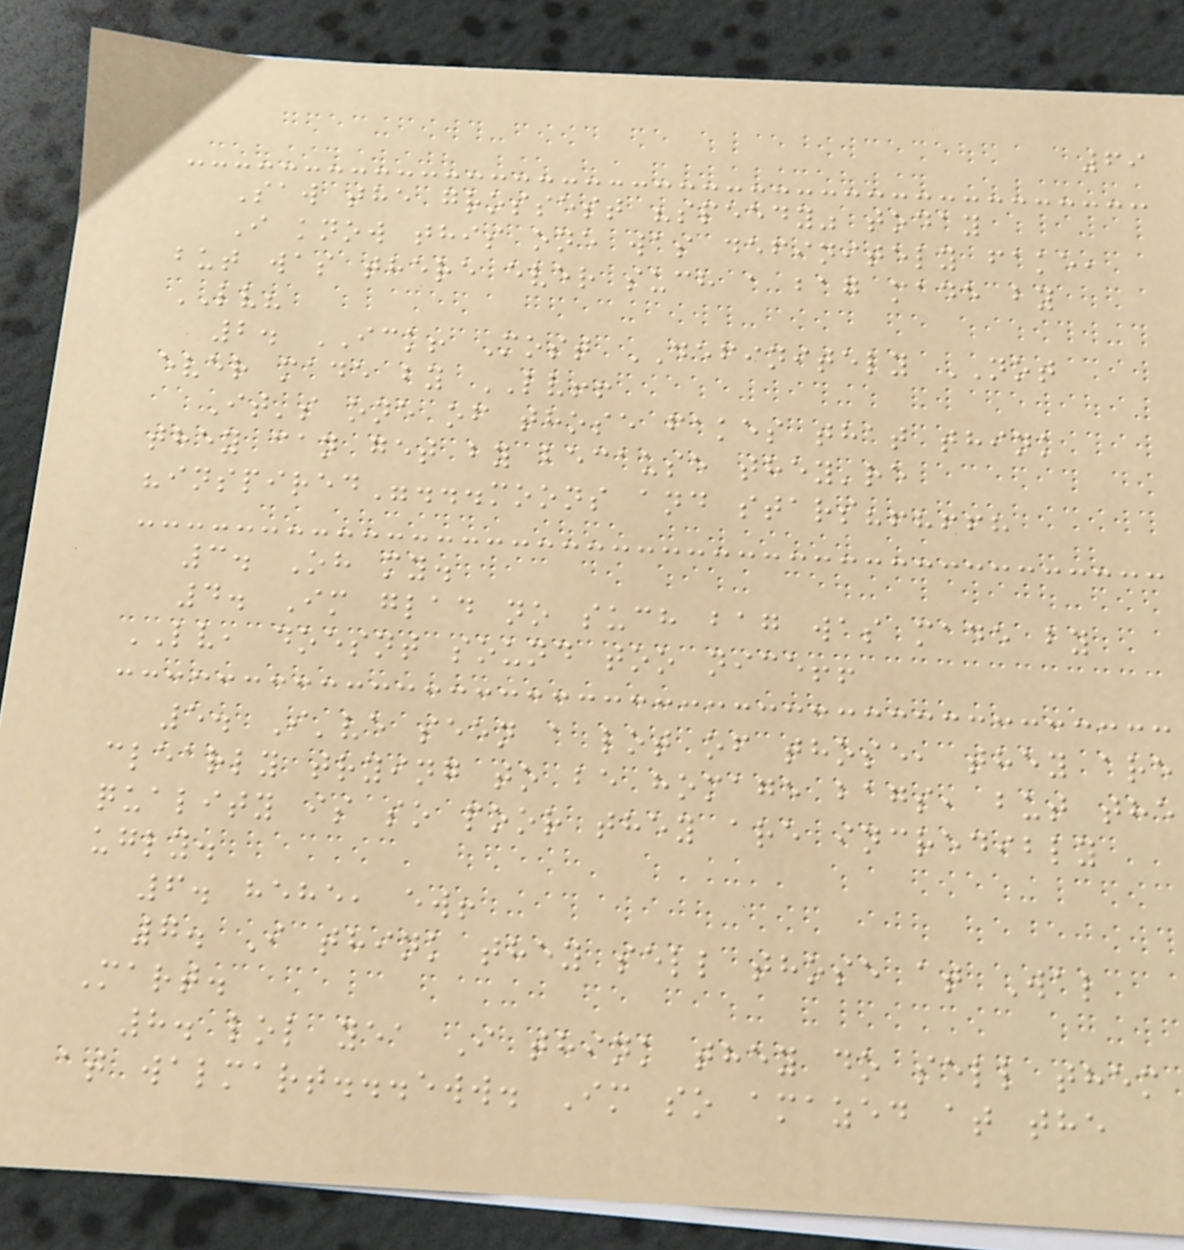69
Saw the grossest "speedy" today
I know this one was definitely fake,
but was there ever such a bag made by
LV?
2. ICK! Most DEFINITELY NOT
ever made by LV!!
It's one of those fakes that think
they can get by because they're
"inspired"...moons and stars?!?!!?
3. Oh my.
4. Im glad no such bag was made by
LV, doesnt sound too nice!!
5. I've seen a lot of those, they are
clearly trying to be homage bags, but the
quality is so poor they are incredibly
ugly.
6. hehe, ew!
7. I think they sell those at Wal
Mart.
8. lol yea I think they do sell them
at walmart...eww. Im so amazed at the
